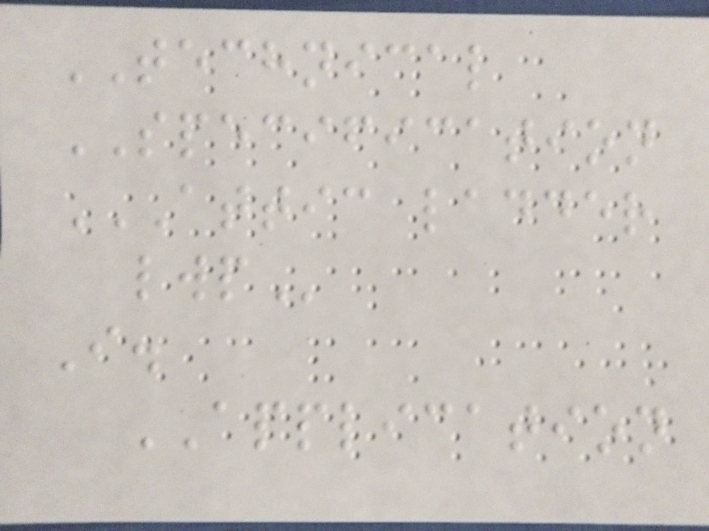TECHNICAL
SPECIFICATION
ATTIC LADDER
LWP
I.
APPLICATION
